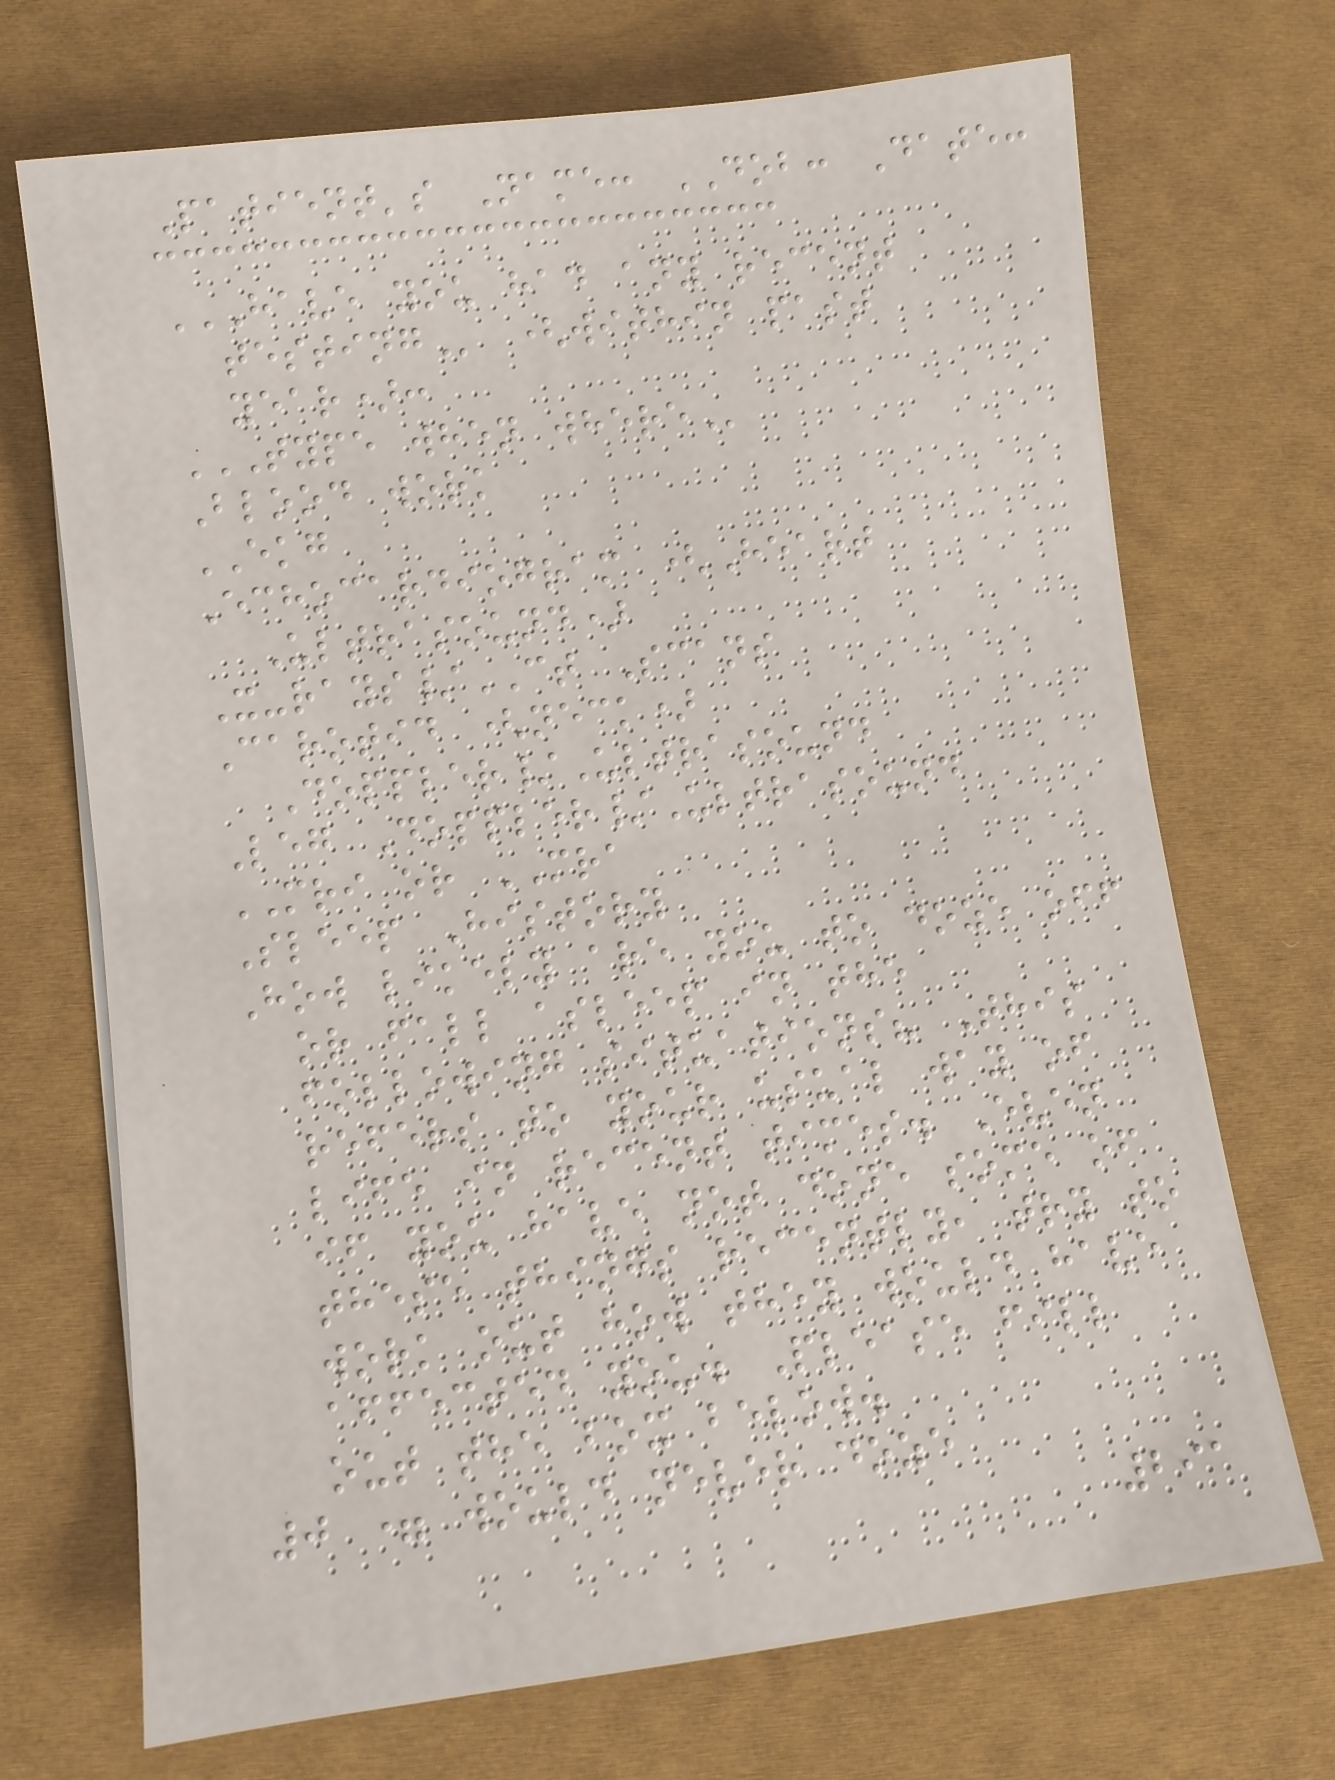Patient's Name: DOB: Date:
HAVE YOU HAD ANY RECENT
TESTING (within past
year):
TYPE WHEN WHERE
Blood work
EKG
Echocardiogram (Heart
Ultrasound)
X-rays/CT Scans
Carotid (neck)
Doppler/Ultrasound
Leg Doppler/Ultrasound
MRI or MRA
Sleep History
How likely are you to doze off
or fall asleep in the
following situations? This
refers to your usual way of
life in recent times. Even
if you have not done some of
these things recently, try to
work out how they would have
affected you. Please fill
out the box below.
0 = would never doze
291
